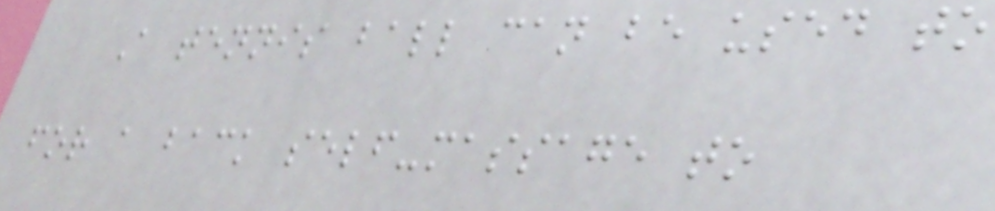A tennis ball can be used to
for a back self-massage to
